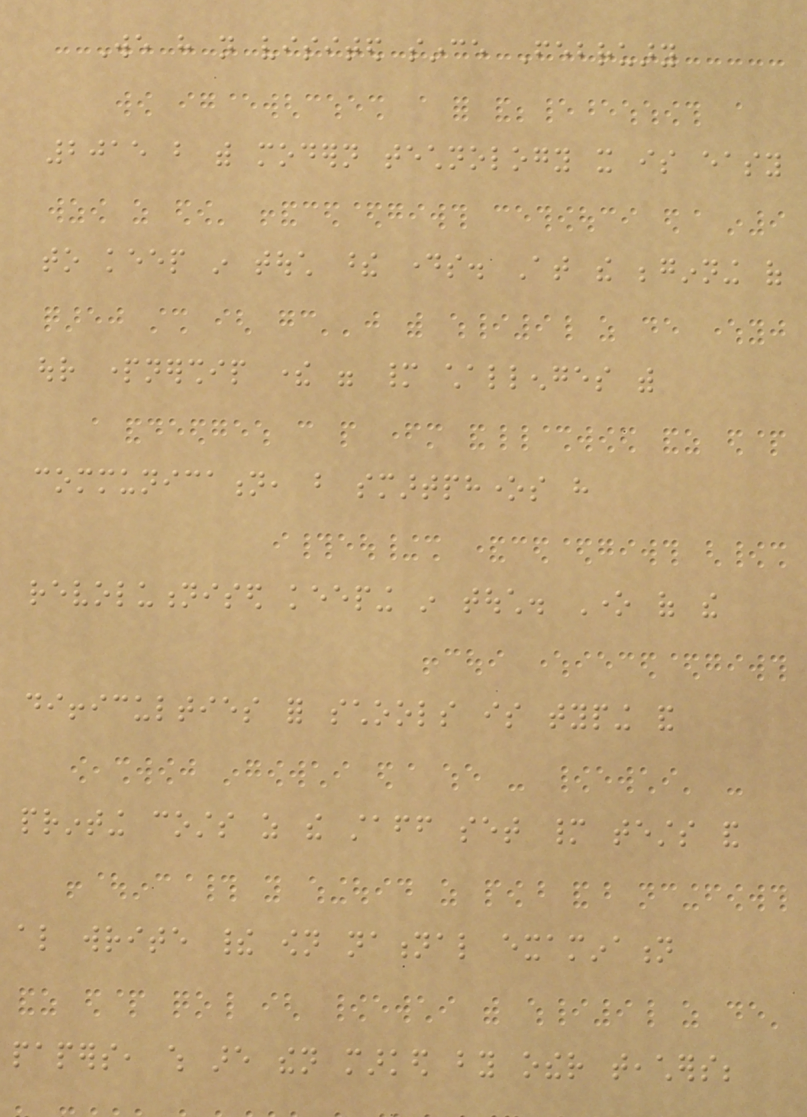We have not visited since February
2015 but with modern technology it is easy
to keep in touch these days. At the beginning of
our partnership there were many challenges with
communication, but smartphones have
revolutionised keeping in touch. One of the
difficulties for schools is typing and
printing costs as the staff set many tests and
also write their own national examination
papers, which are then marked by other teachers;
